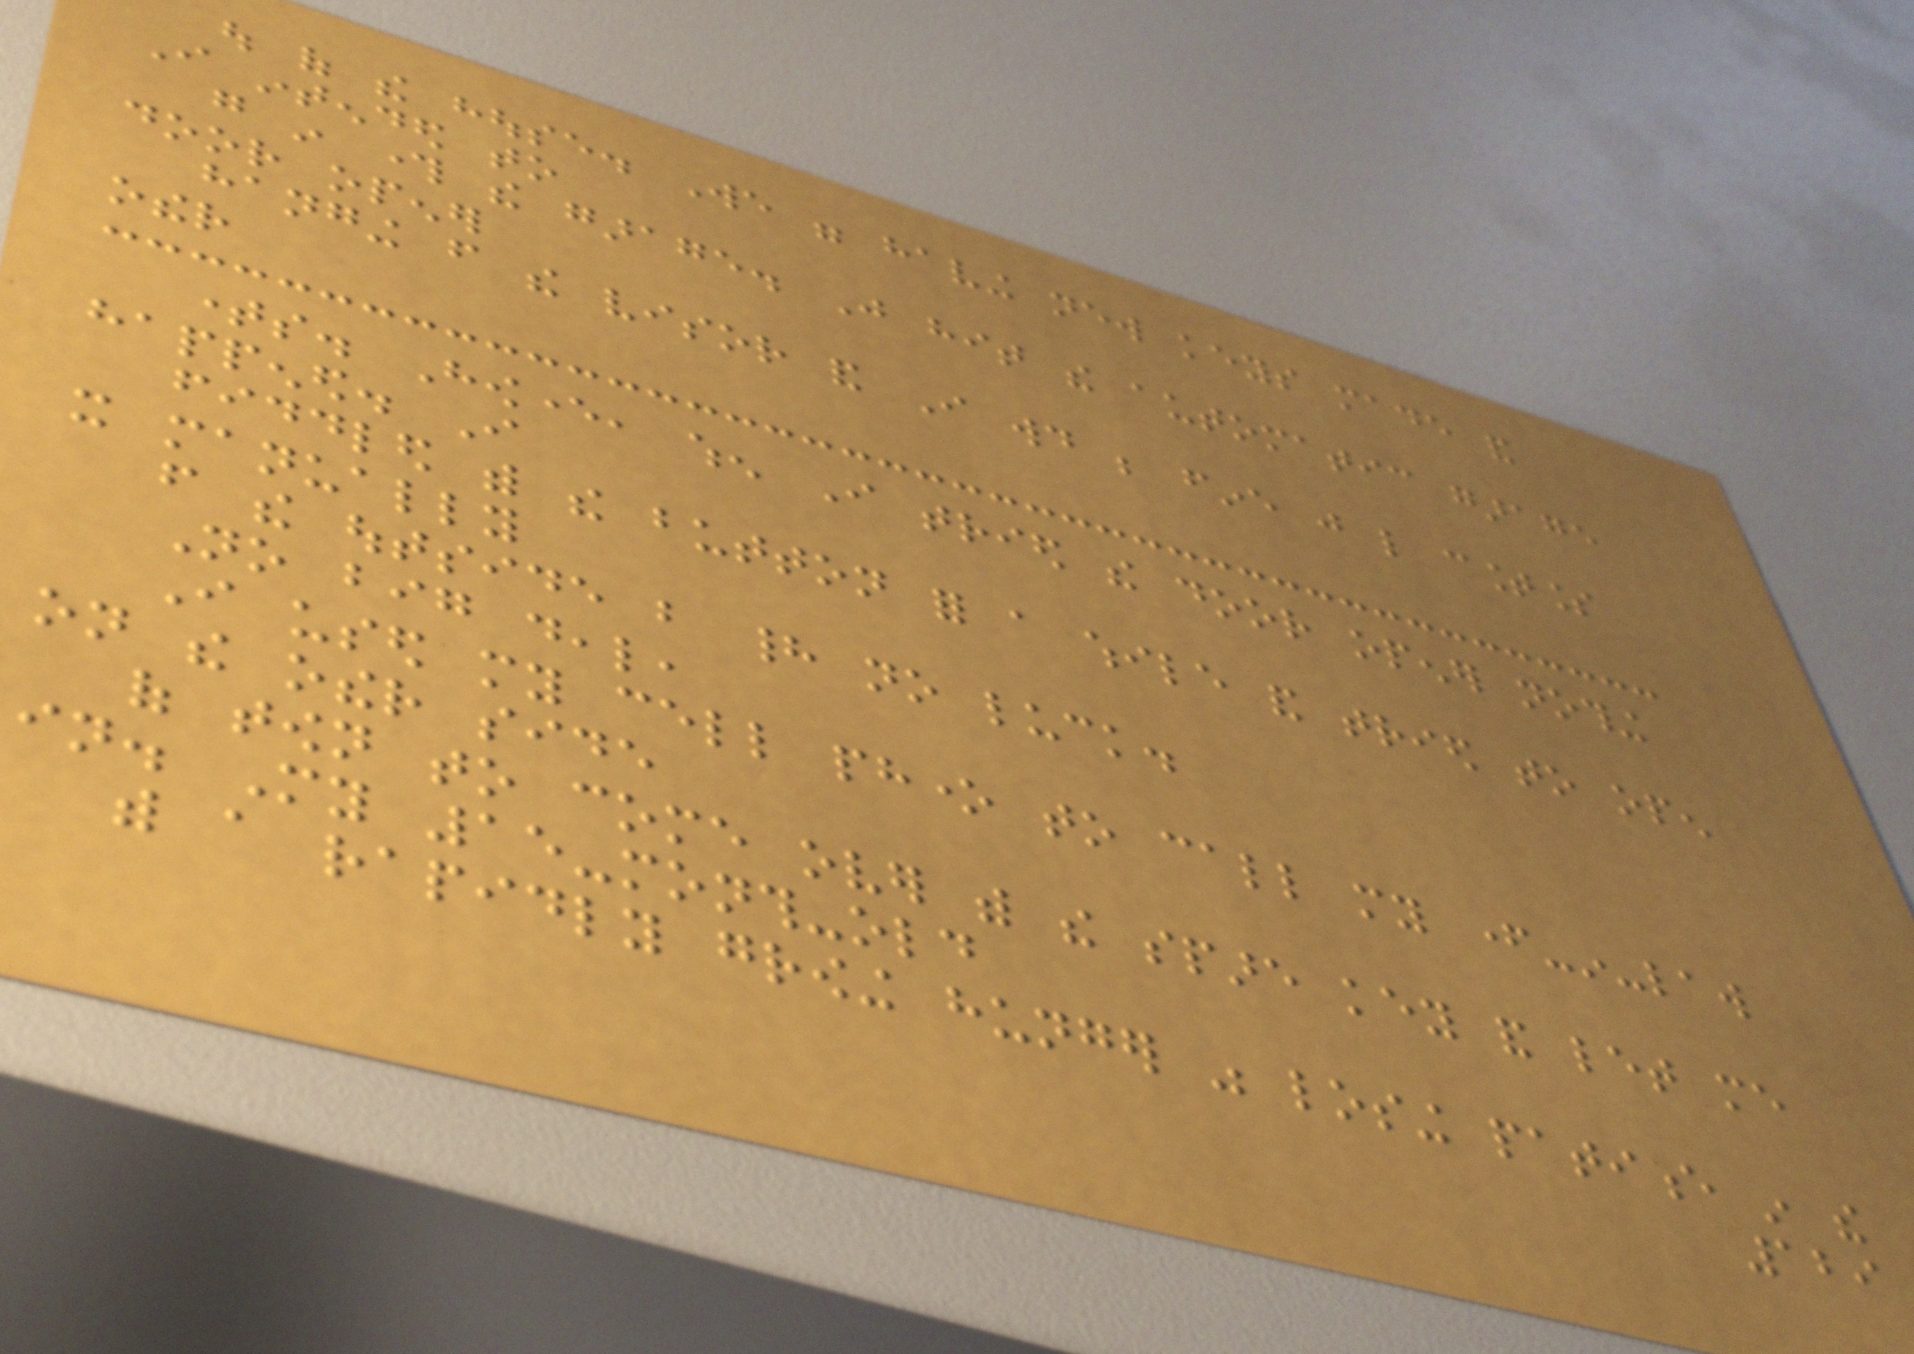out of the house. We were having new keys made and
I intended to
go in through the garage. Just hit the automatic garage
door opener
hanging from the visor and I would be fine just like countless
other
times. However, when I tried the door opener nothing
happened. I
fiddled with the button for a while and tried to open
it manually
from the outside but had no luck.
No big deal,
I used my cell phone to call my father-in-law
on the other side
of town to come over with the spare key and let me
in. My 15-month-old
with a rapidly growing hunger was losing patience in the
129
